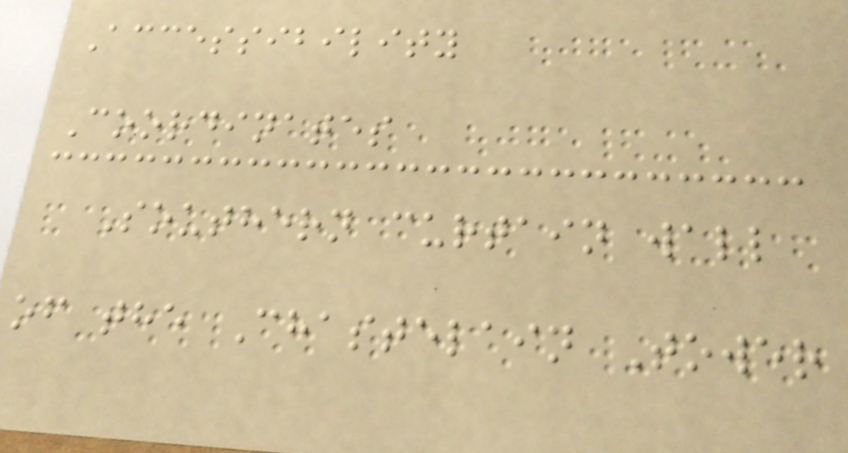Accessibility
Coordinates
Southern curtain wall
of the Chastelain Tower
